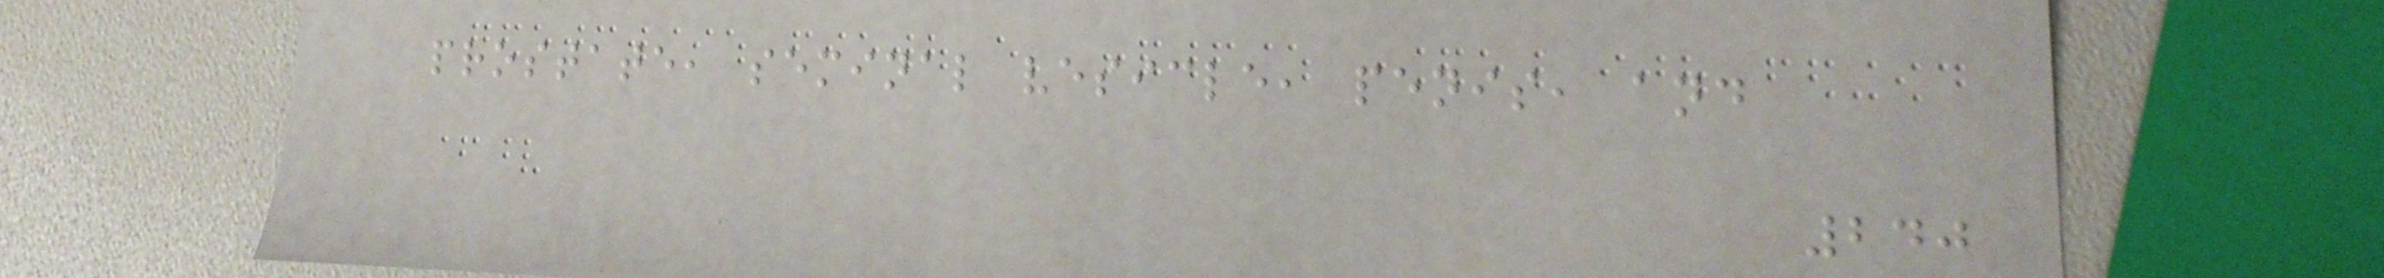prostate, seminal vesicle, penis, and
240
